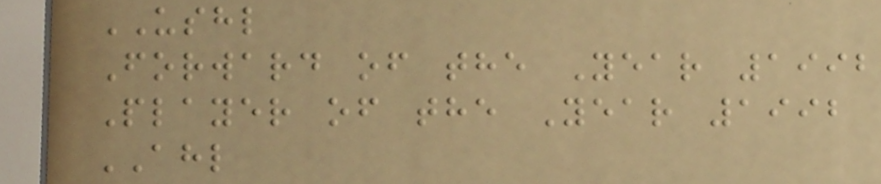USHL
Forward of the Year 1992
Player of the Year 1992
AHL
